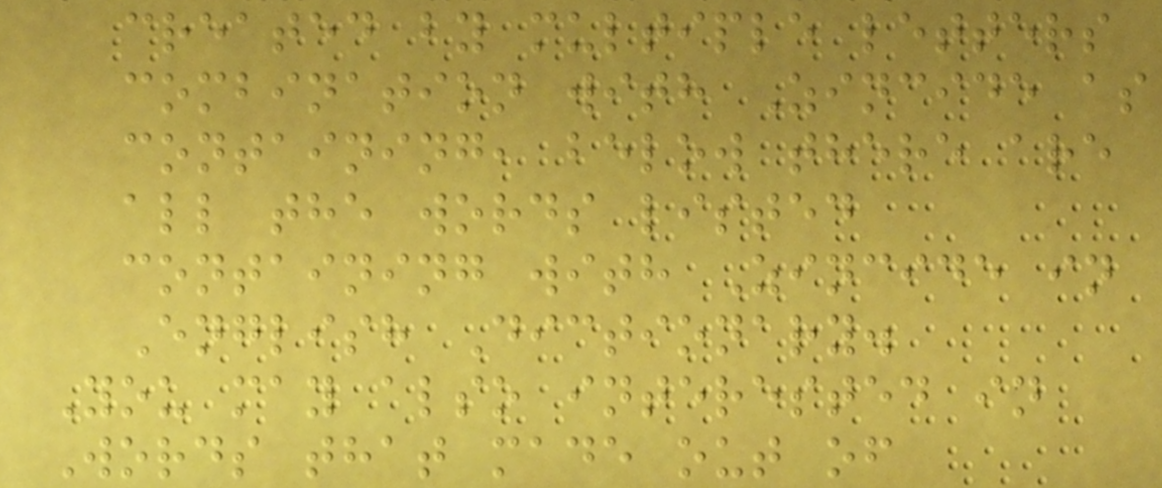created by multiple letters
combination with Zincide as
containing, below there are
all the words listed
containing with Zincide in
English Dictionary.
You may also interested in
Words that made out of
